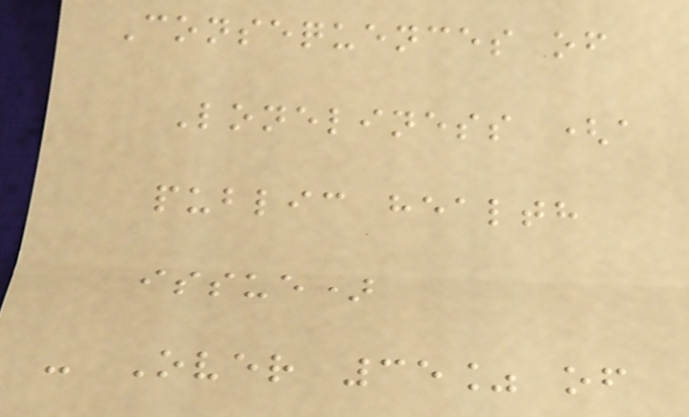Consequences of
Loneliness (a
public health
issue)
- Over 35% of
